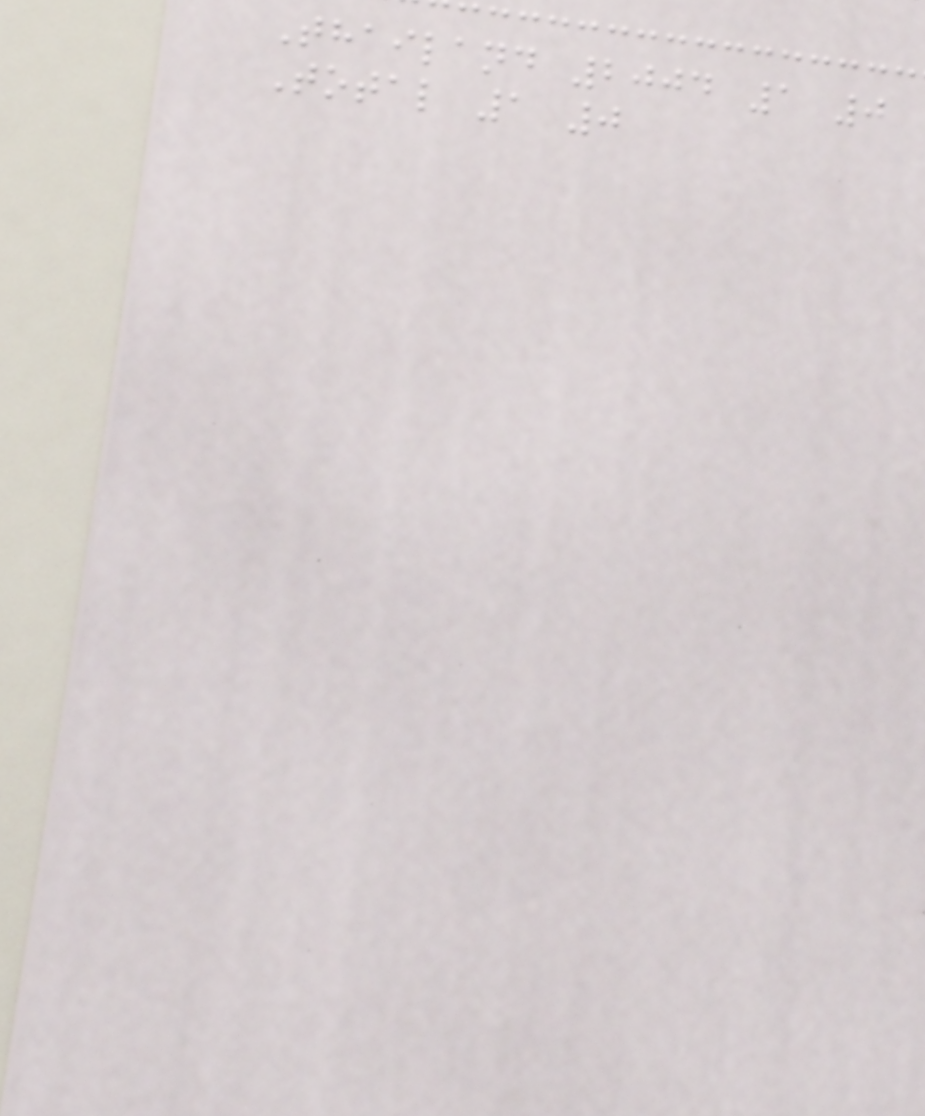Thailand 2004 1 0
Total 1 0
